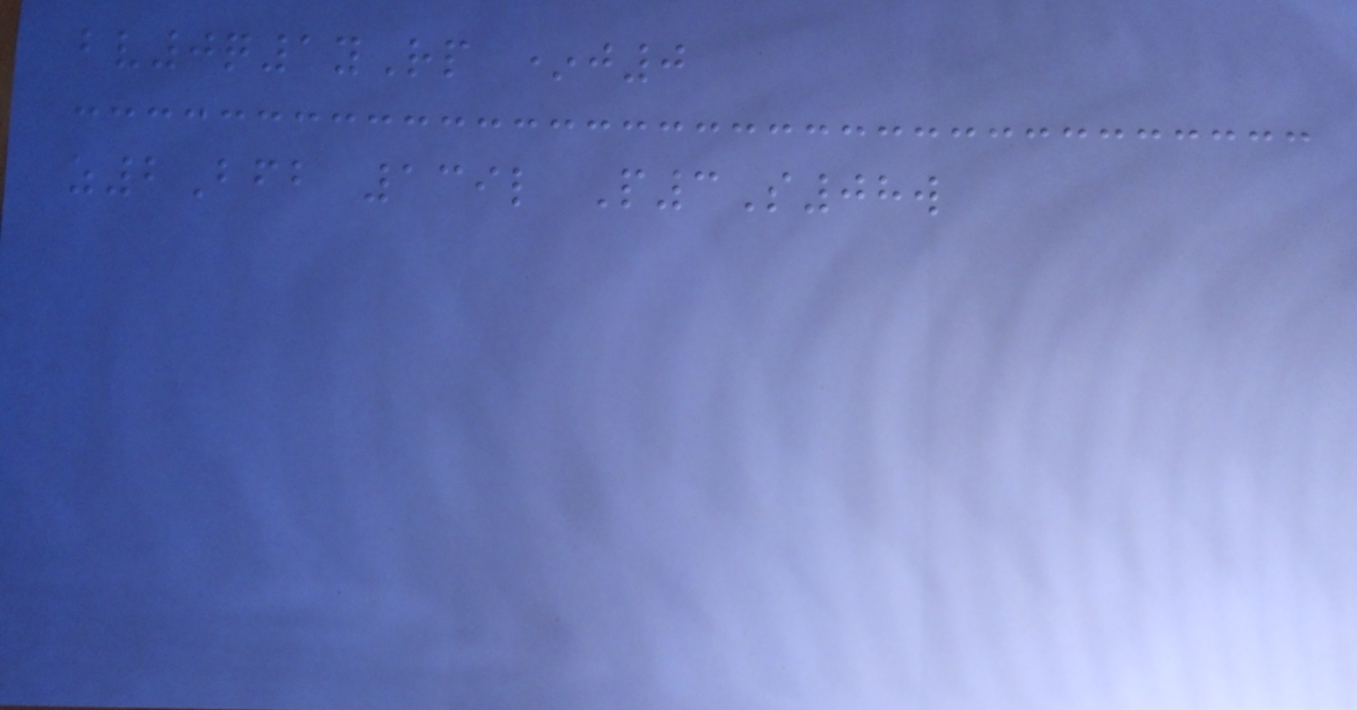bv0q1yRp *j0
z2Bfb 139l P3S08w
